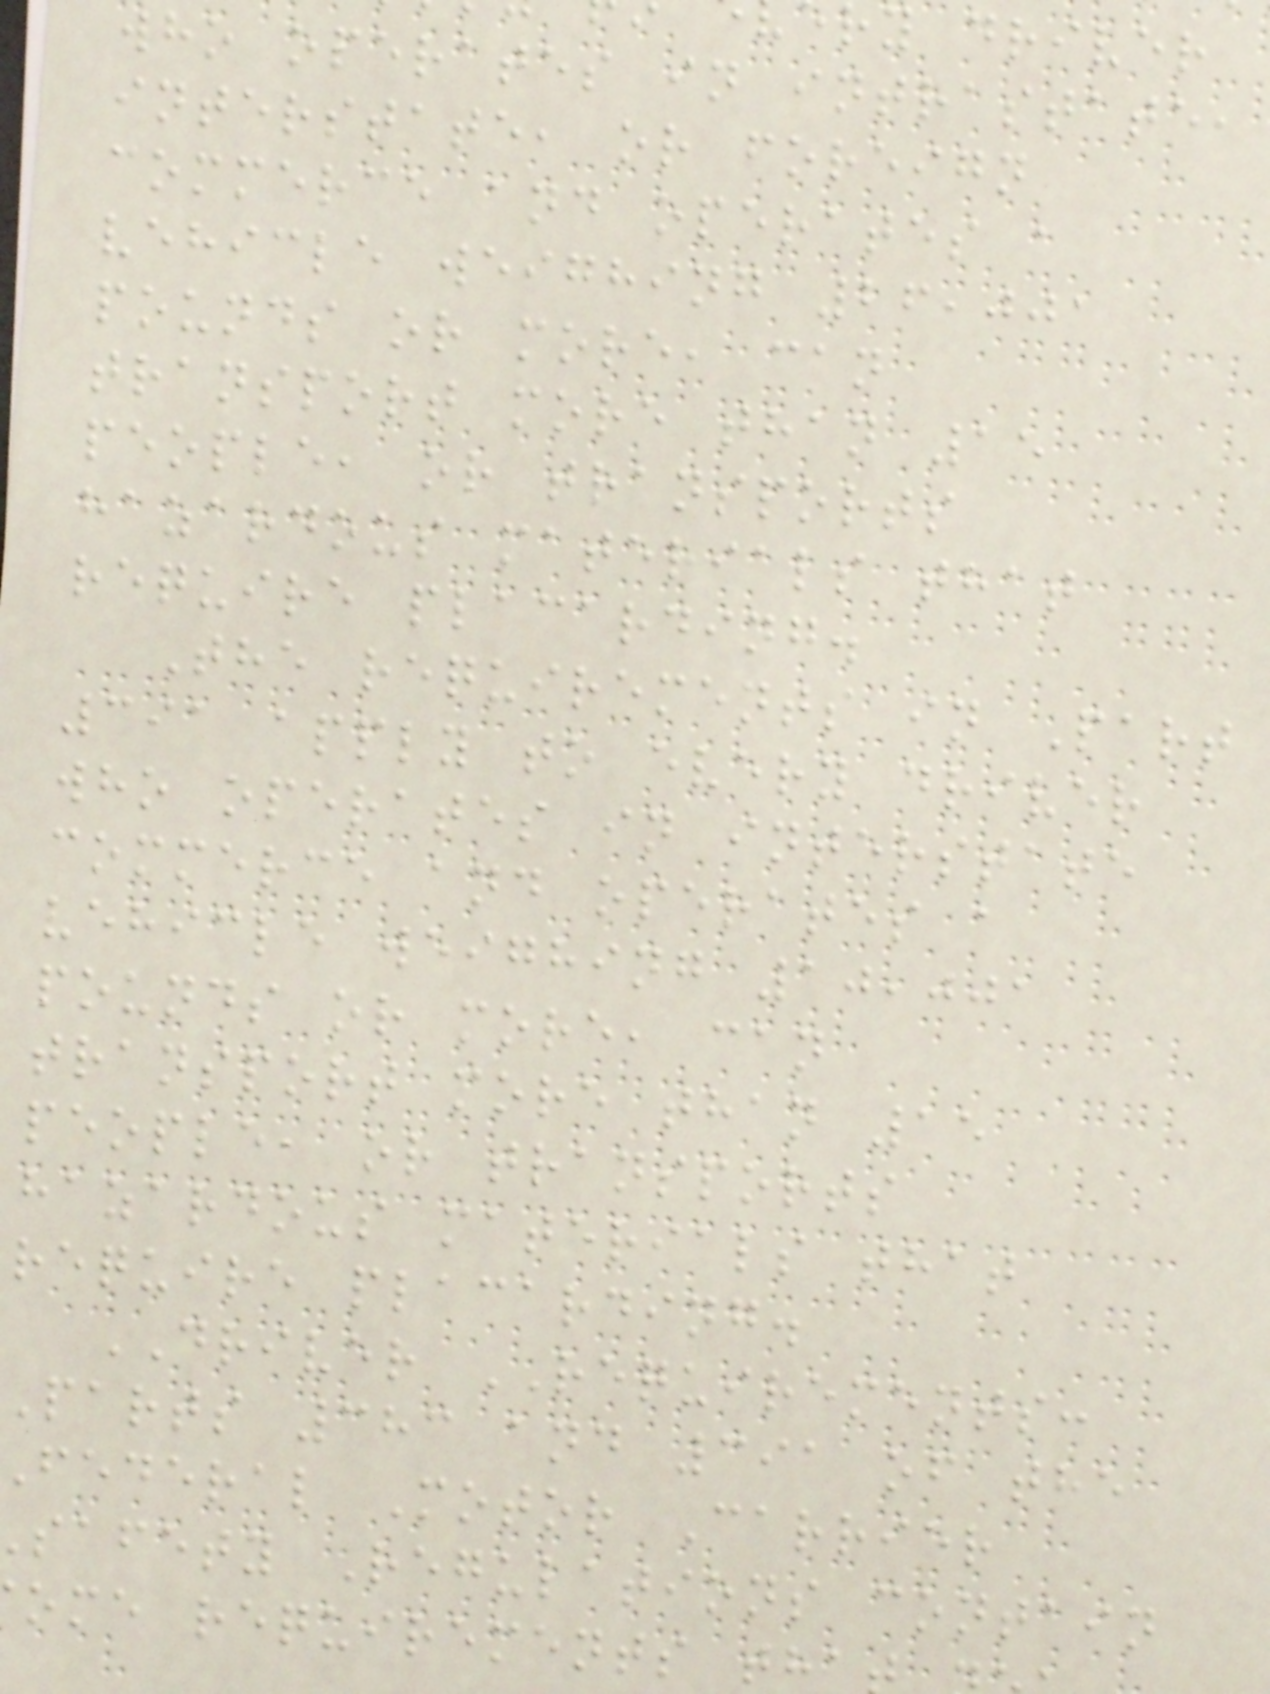ry driver
who operates in intrastate,
interstate, or foreign
commerce and operates a
vehicle weighing 26,001
pounds or more, can
transport more than 15
people, or transports
hazardous materials that
require placarding.
The requirements in Part
391 apply to every driver
who operates in interstate
commerce and operates a
vehicle weighing 10,001
pounds or more, can
transport more than 15
people, or transports
hazardous materials that
require placarding.
DRIVER REQUIREMENTS:
Parts 383 and 391 of the
federal Motor Carrier
safety Regulations contain
ome requirements th
